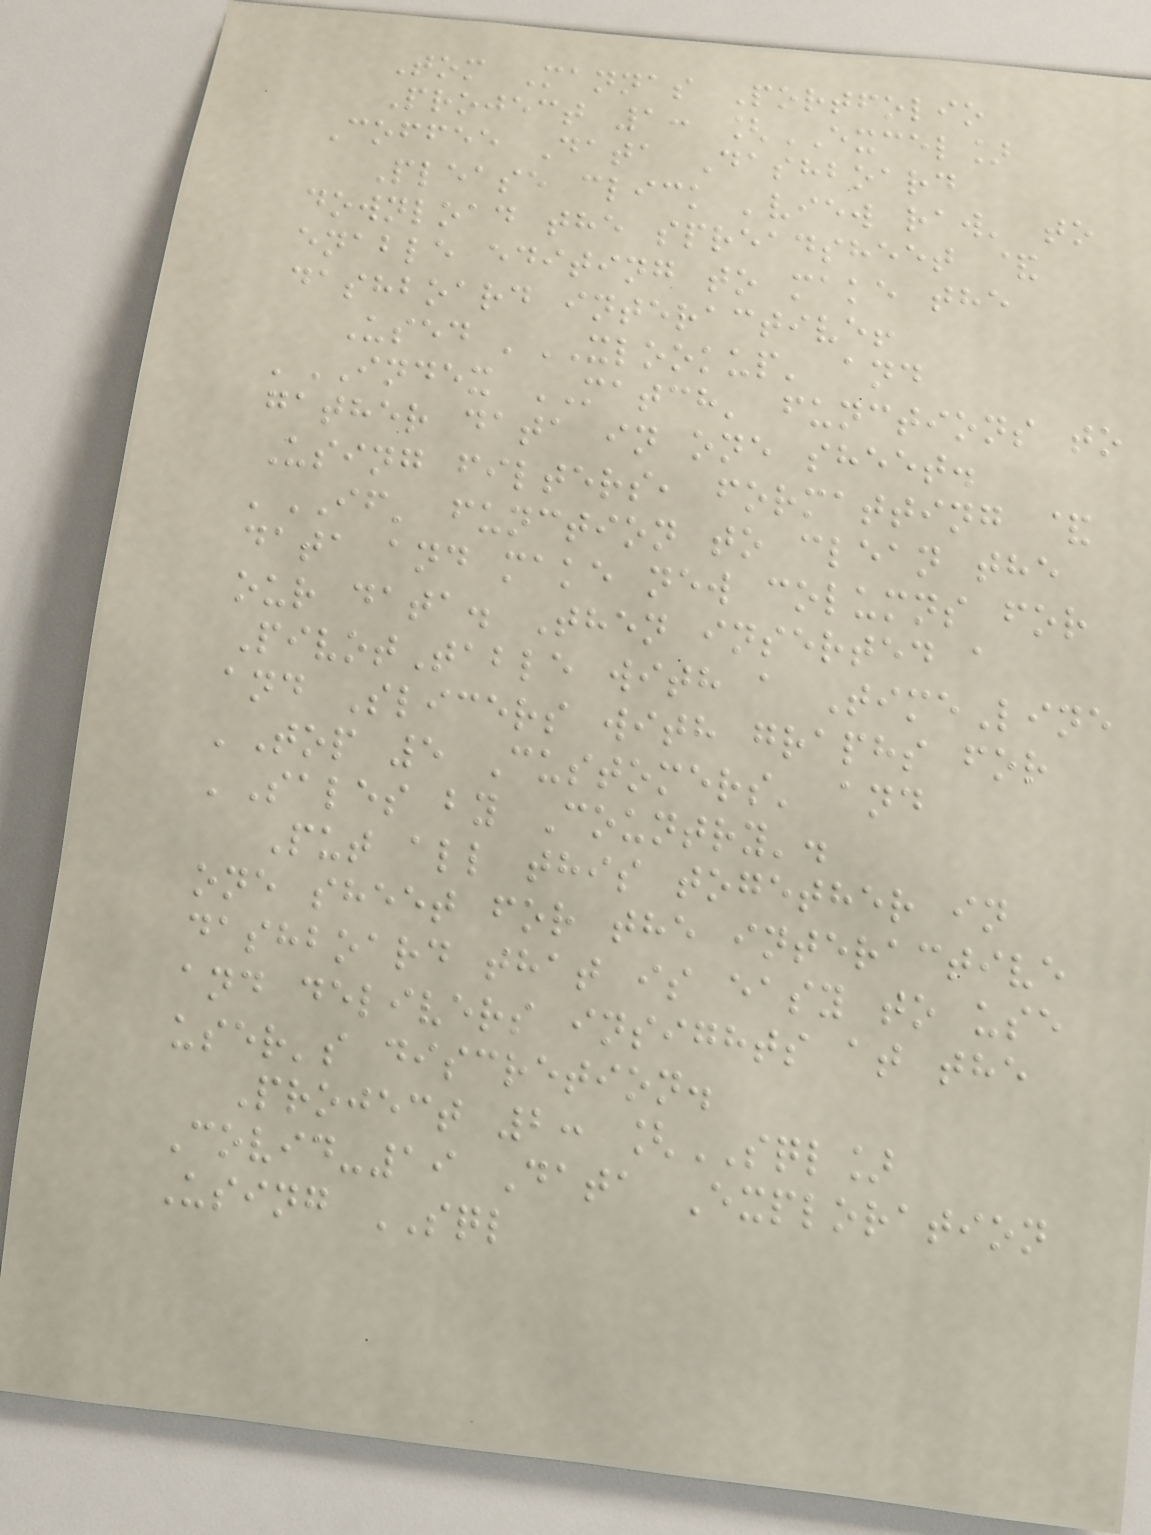Tom Mannas Portfolio
Project 1: [EXCEL]
Coffee Data Dashboard
Please click 'view raw' to
download the spreadsheet &
enable editing to make the
dashboard interactive!
Used 'XLOOKUP' and
'INDEX MATCH' functions to
gather data in one sheet.
Using filters, formatting &
'IF' function to clean the
data and make new columns for
our data. Then inserted a
PivotTable with a TimeLine
and Slicers with graphs for
'Top 5 Customers' and
'Sales by Country'.
Put all this together in
one sheet for the interactive
dashboard that is easy to use
and delivers insights at the
user's discretion.
Project 2: [SQL]
Covid-19 Data Exploration
Using SQL
